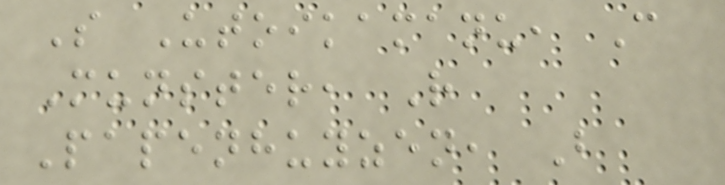S Utoikamanu, C
Munster, R
Papenhuyzen, B
